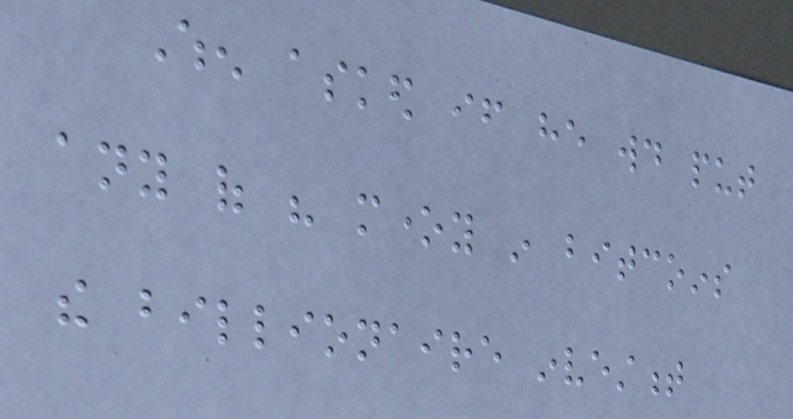When asked if he would put
any of his money in bitcoins
the billionaire investment
